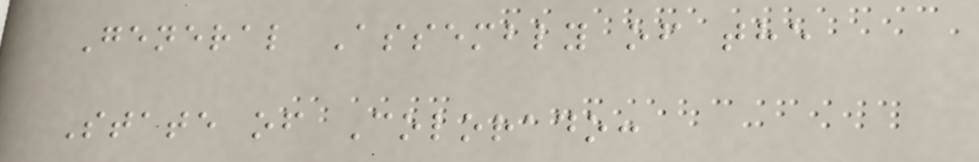General Assembly of the
State of Colorado:
